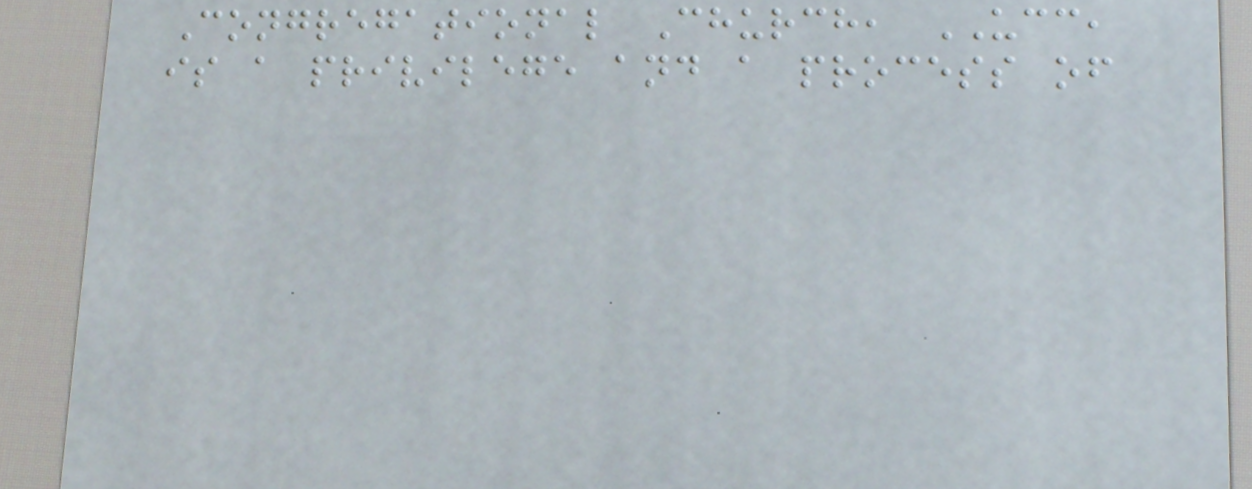Congregational Church, UCC,
is a privilege and a process of
